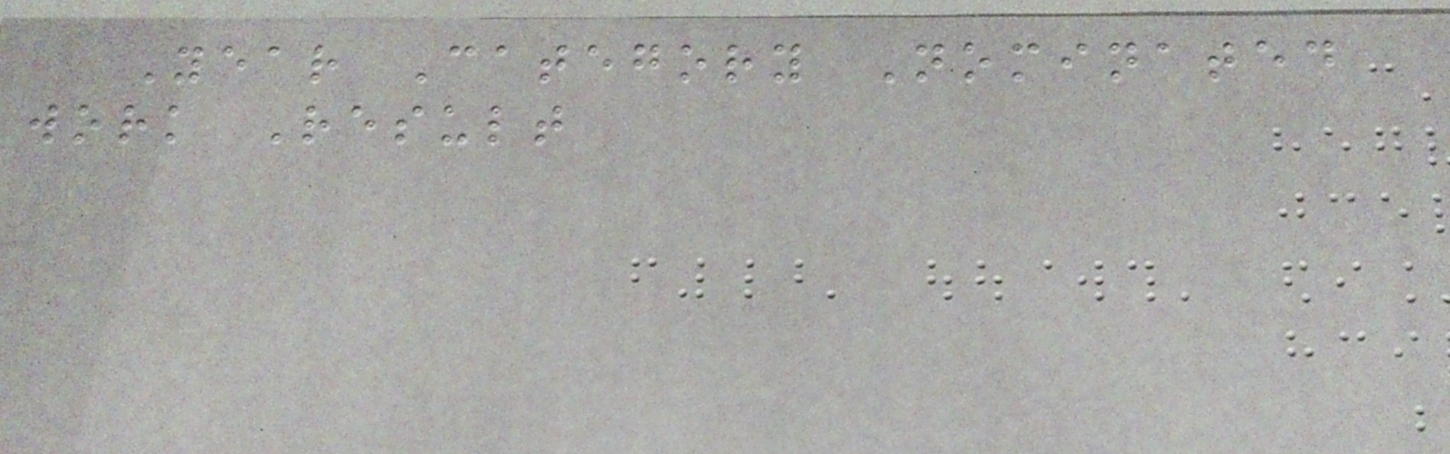Year Category Nominated
work Result
